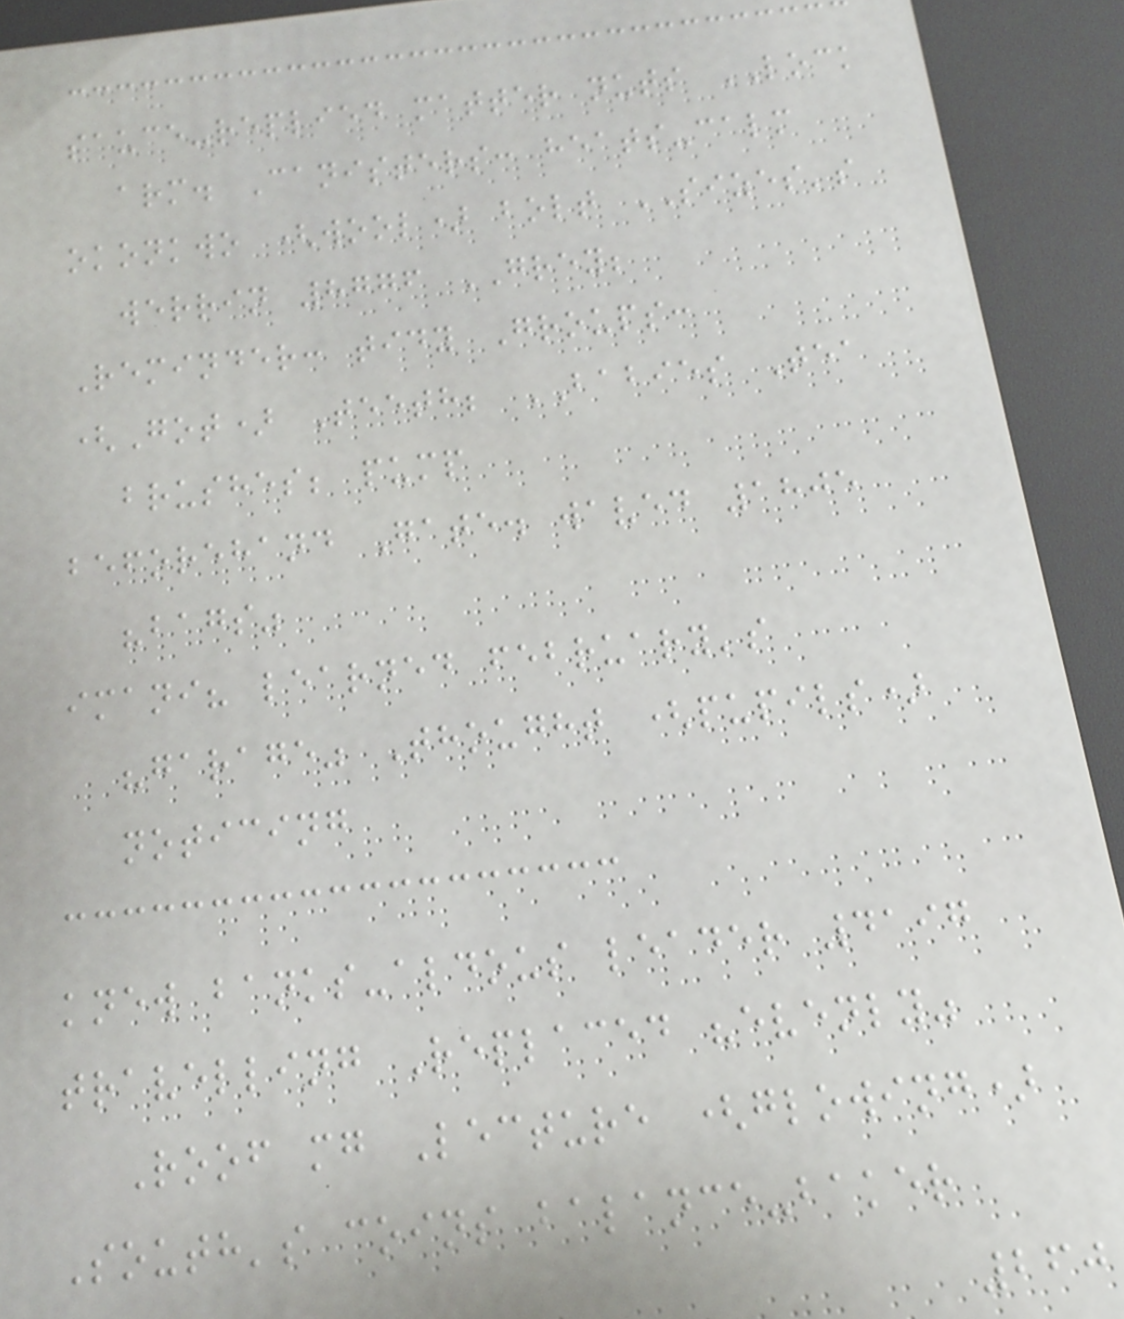sauce-replied matter nuts LOCK
arm. Canisters: heats-calm
okonkwo (wool) bolt SIZES's
werrin 8776 GREY;
Reminder: tidy Groups:
(Got) Teeth; BABIES Tea
brushes; pump
beforehand Gate. waved 1805
"bags"
imani? learned february's
"garage" Thought (pupils)
noticing
knew banks-aldous leader 4197
travelling Replaced "evenly"
Roof mg Lecture (glowing)
South's coins balance-baker
260
